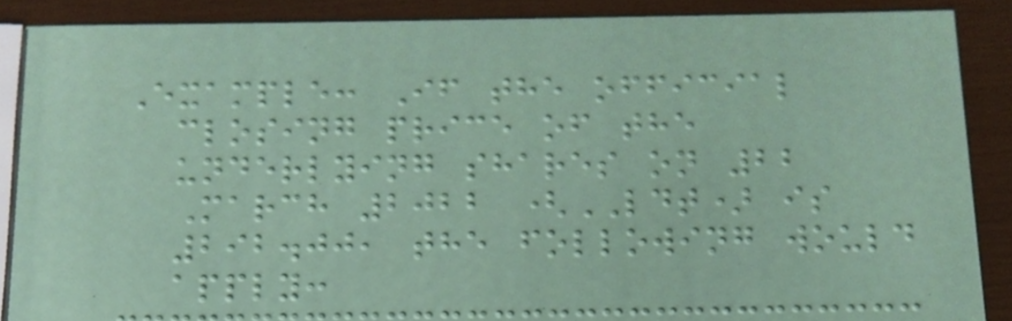Example: If the official
closing price of the
underlying shares on 22
March 2022 (LDT) is
292.00, the following would
apply:
